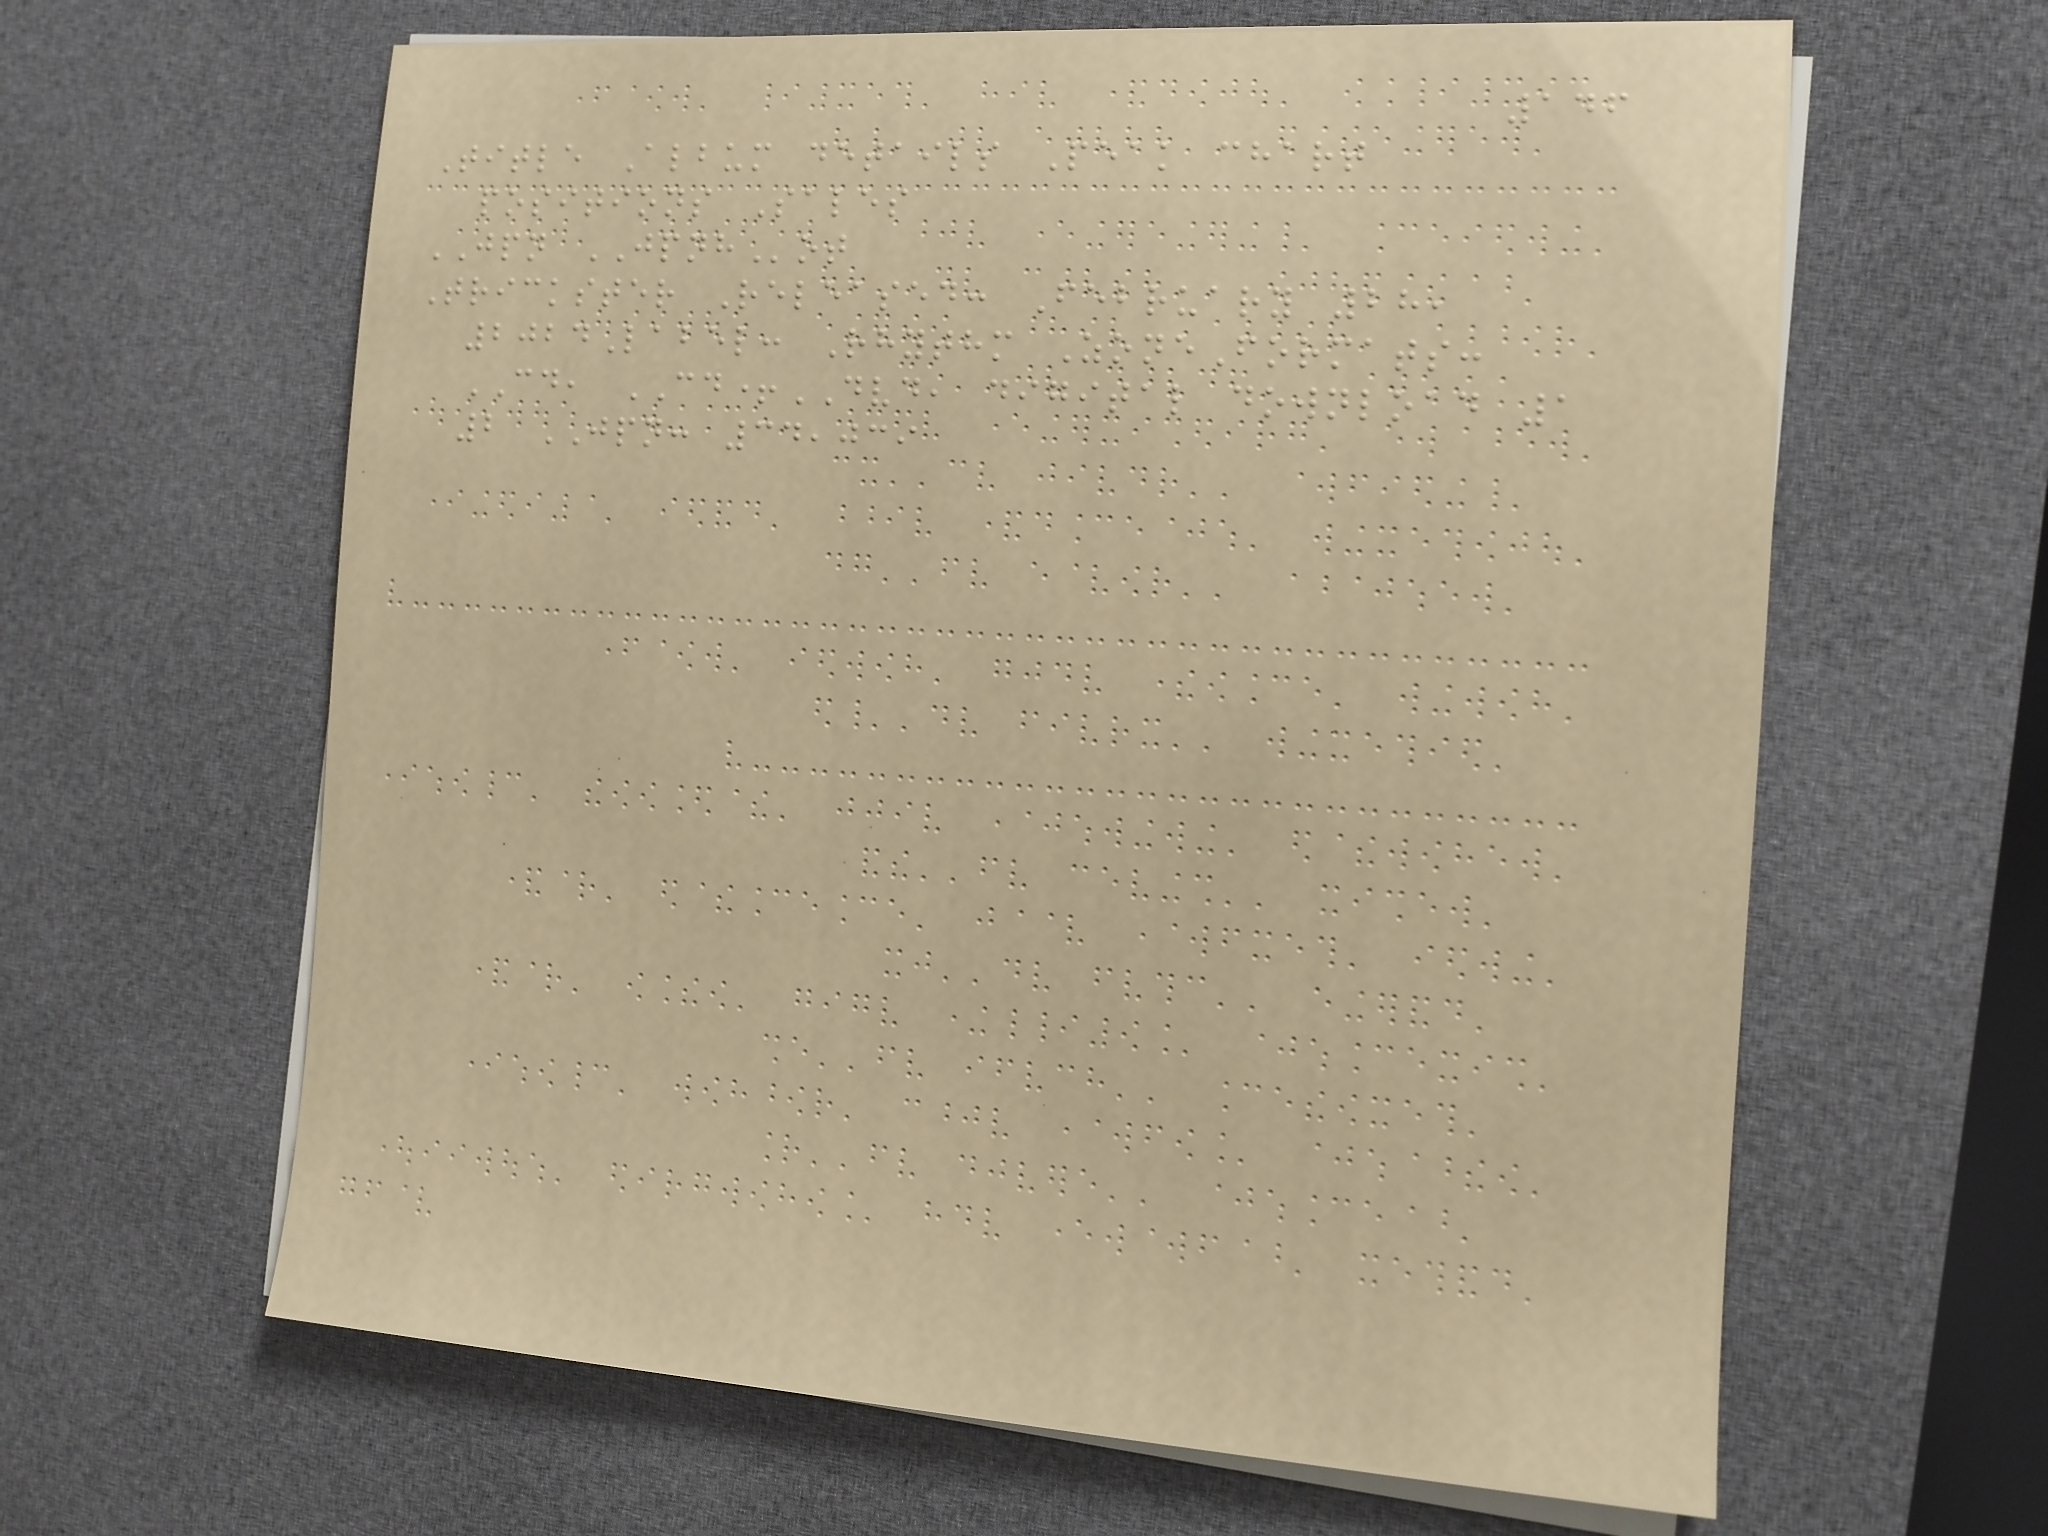146
Title Album details Peak chart
positions Sales
JPN JPNHot
Trickster Released: February 28,
2024Label: Rhythm ZoneFormats:
CD, CD+DVD, digital download 1
2 JPN: 34,039
